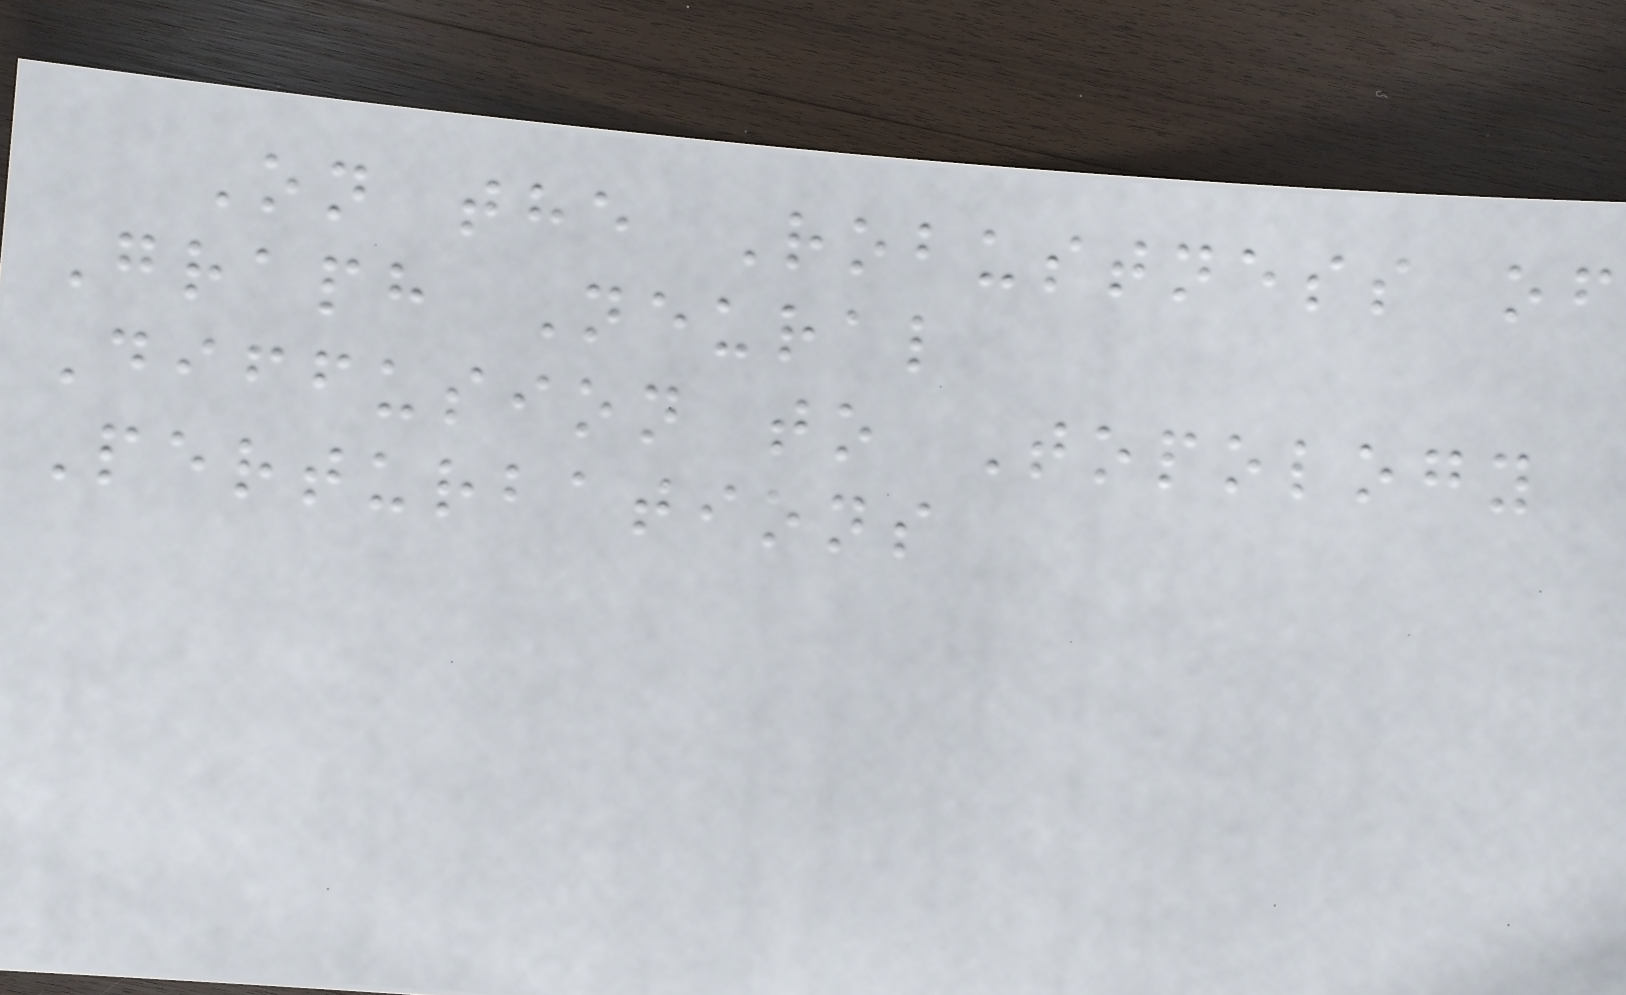On the Robustness of
Graph Neural
Diffusion to Topology
Perturbations
